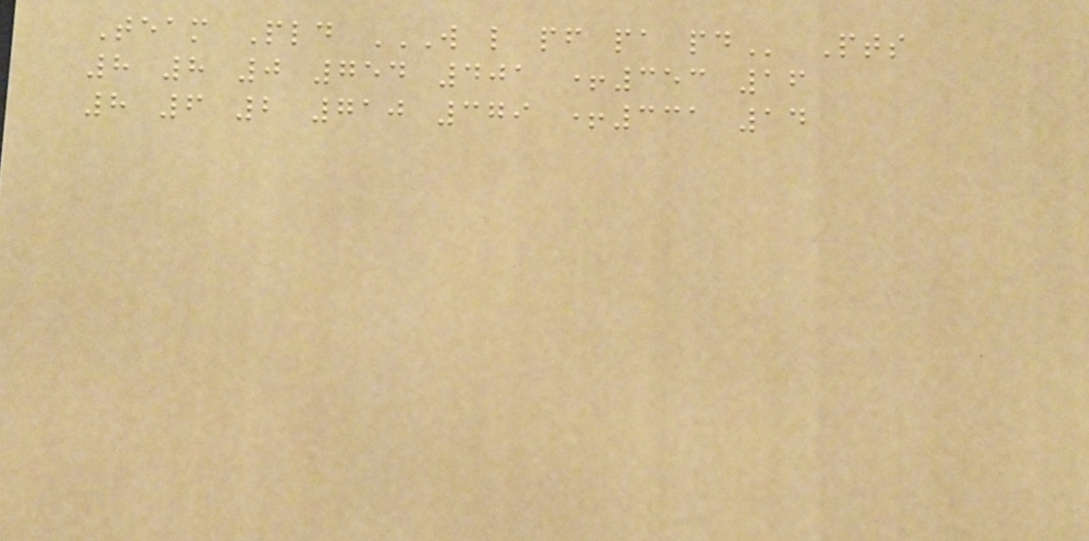Team Pld W L PF PA PD Pts
8 8 0 754 401 +353 16
8 6 2 710 379 +331 14
